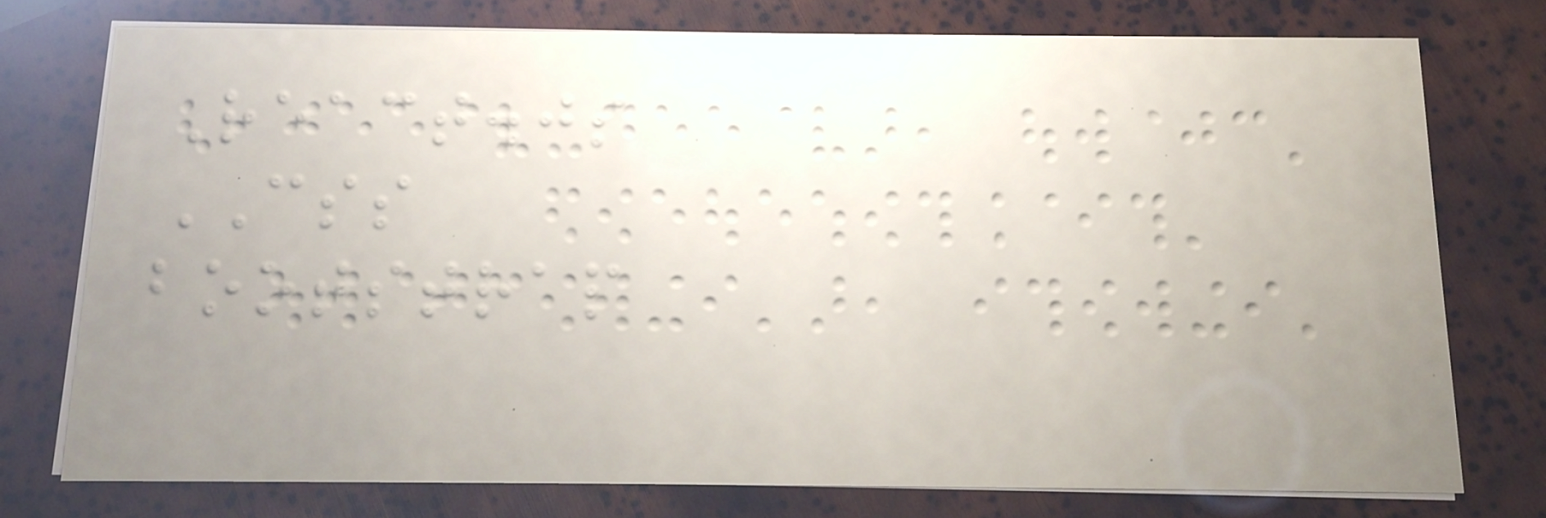React.js
CSS
bootstrap
